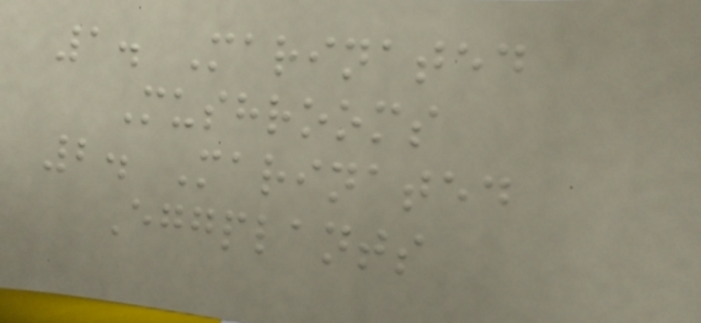1. Marinated
Mushrooms
2. Marinated
Eggplants
